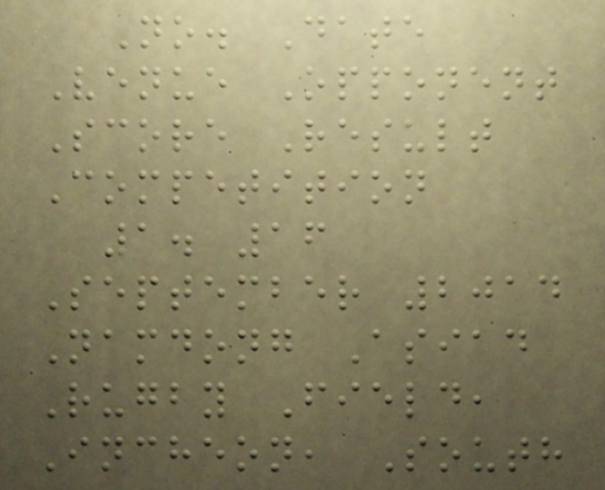No. Date
Venue Opponent
Score Result
Competition
1. 16
September 2014
Namdong Asiad
Rugby Field,
Incheon, South
